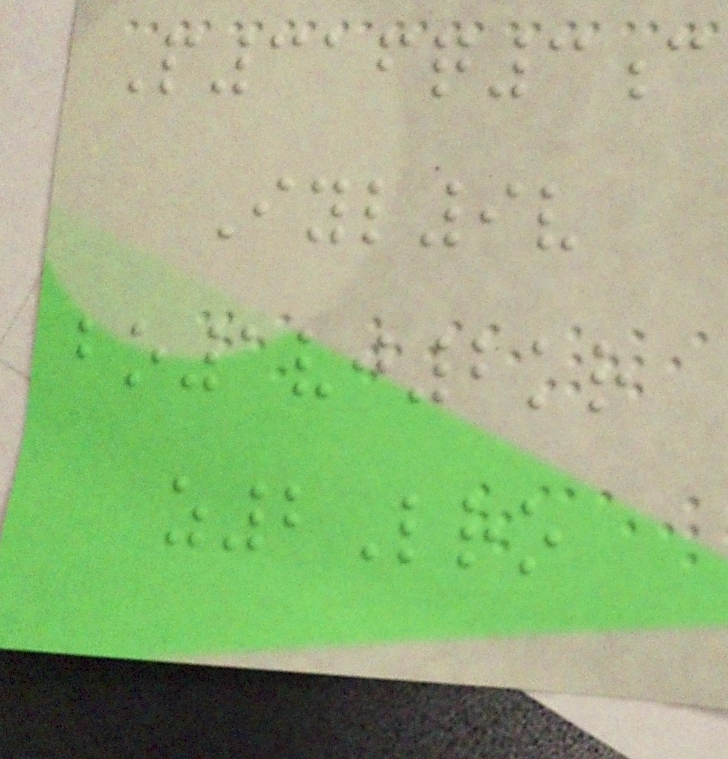P316q3c
Iyl9v
bo1vj2kr
z2Lro
